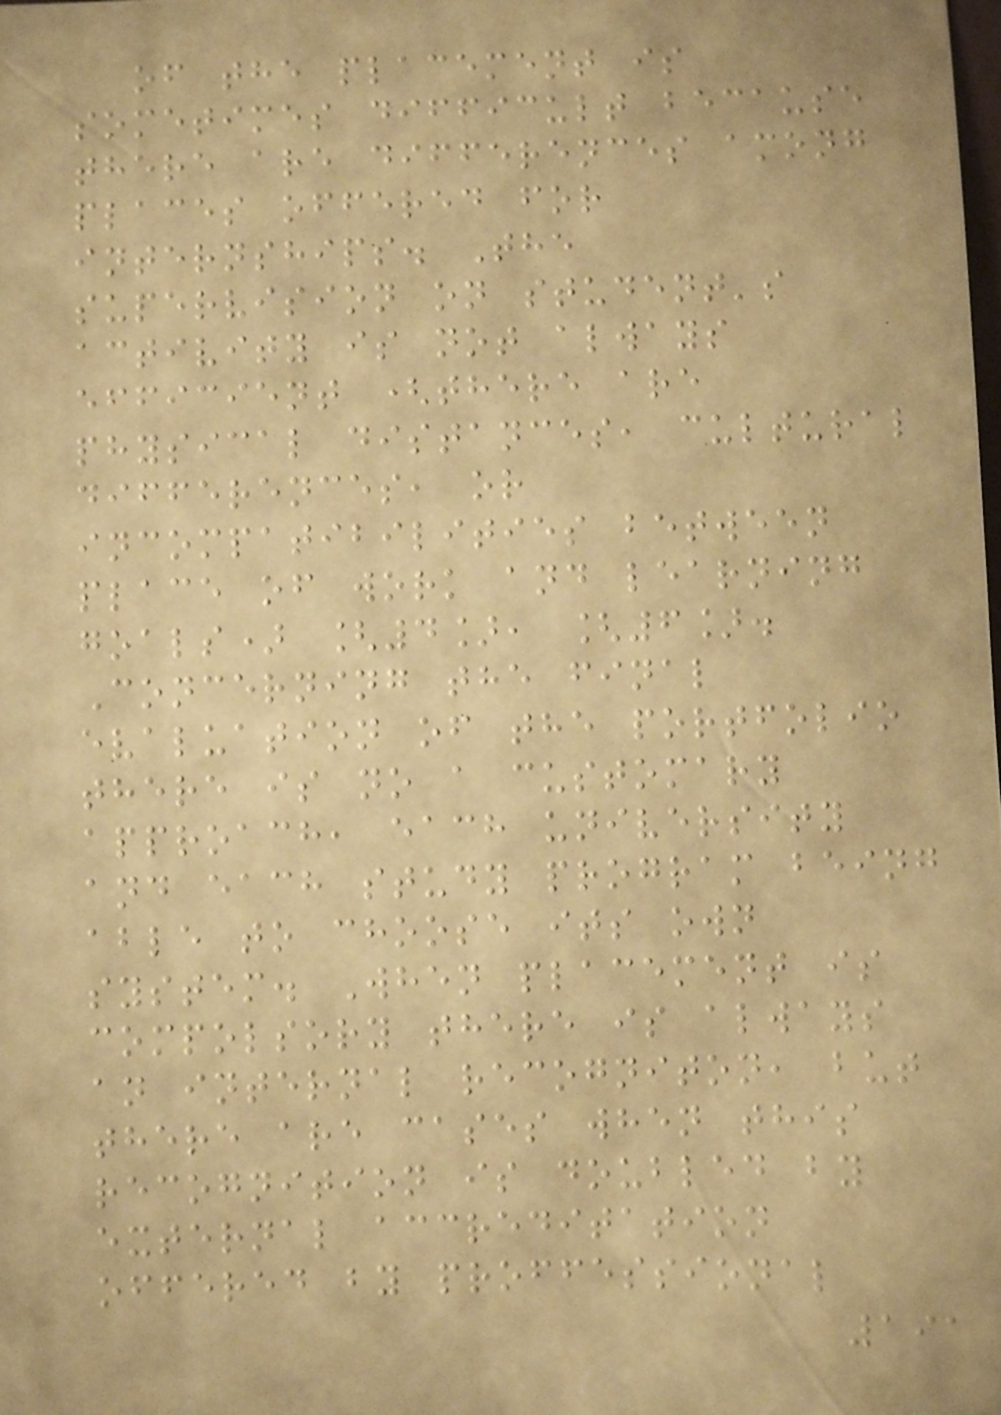of the placement is
sometimes difficult because
there are differences among
places offered for
internships. The
supervision on student's
activity is not always
efficient (there are
physical distances, cultural
differences, or
incompatibilities between
place of work and learning
goals) [4], [6].
Concerning the final
evaluation of the portfolio
there is no a customary
approach, each university
and each study program being
able to choose its own
system. When placement is
compolsory there is always
an internal recogniton, but
there are cases when this
recognition is doubled by
external accreditation
offered by proffessional
191
